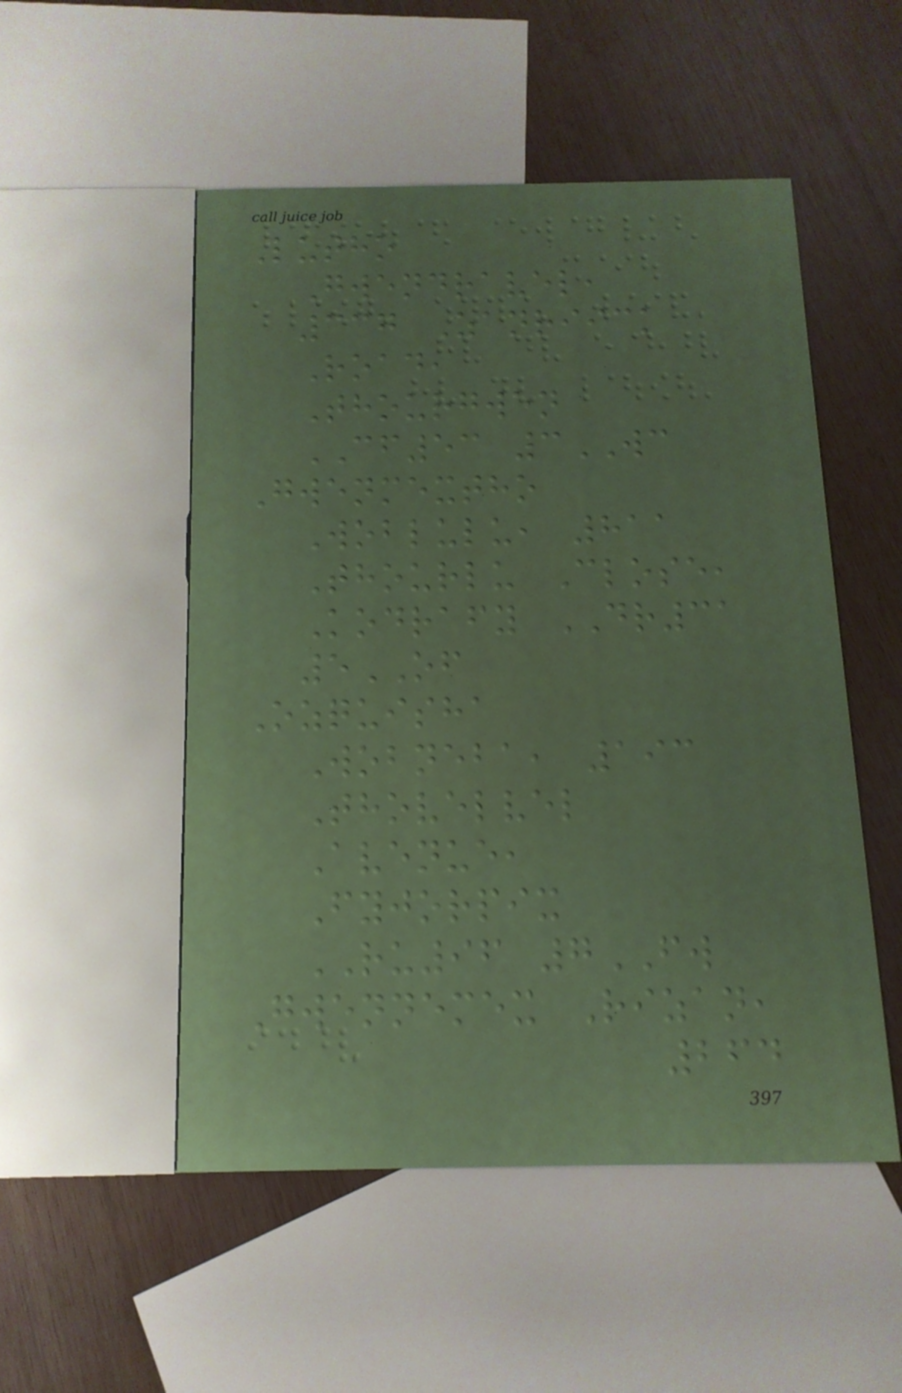Lutho
Gwendravel,
337 Zanriick
Road,
Thourgwen
CF53 3WC
Gwenmextho
Woblulu, 811
Thourlu Close,
Kodrafy DR31
5OF
Ozquisha
Wobneba, 193
Thovelvel
Avenue,
Fyjorpix
RU96 7FW
Gwennemex Rizan,
264
